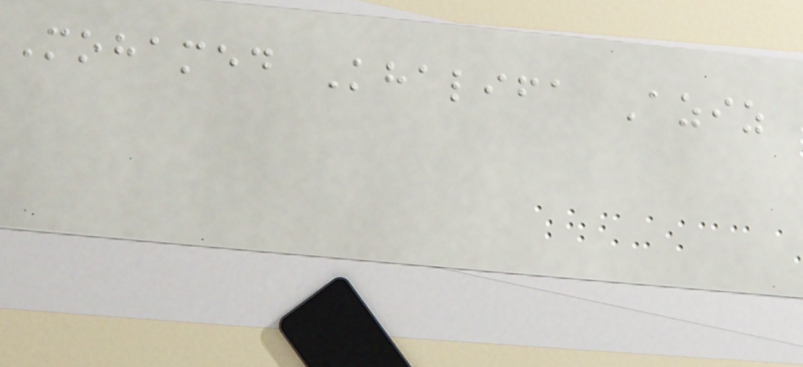Mohamed Khalifa Aziz
